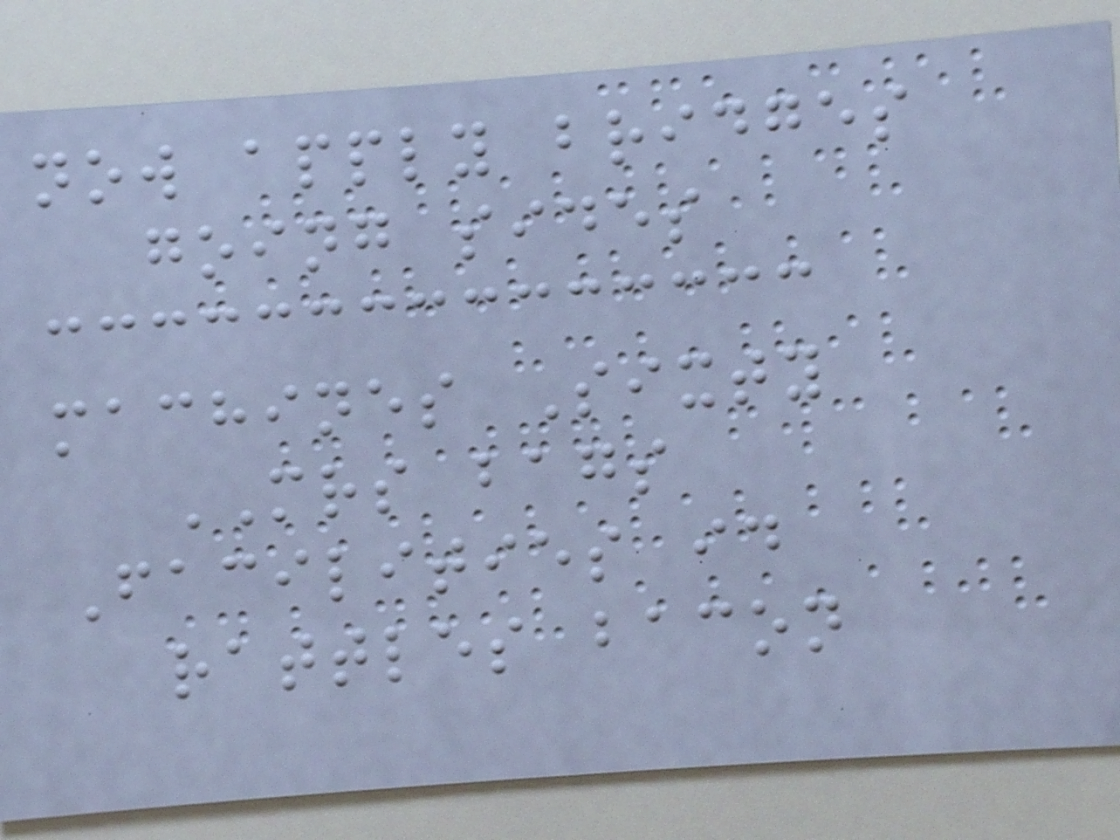now apply bridges
going sides
machines Sixty
MRS bags
Facilities id
rattles bacon
